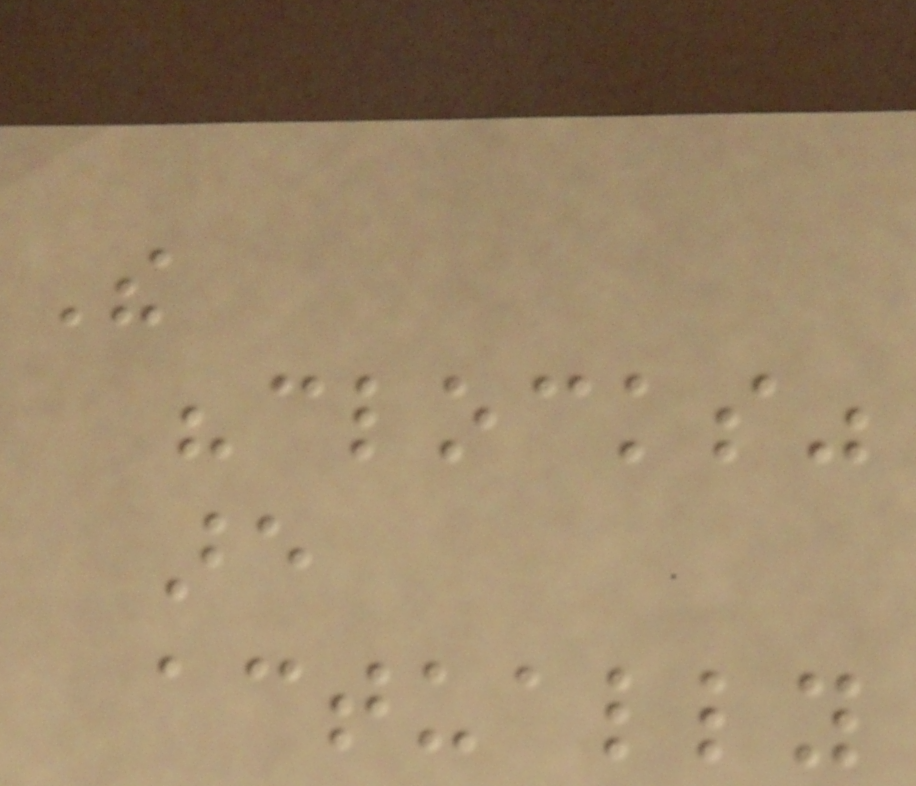The
"clocks"
are
actually
